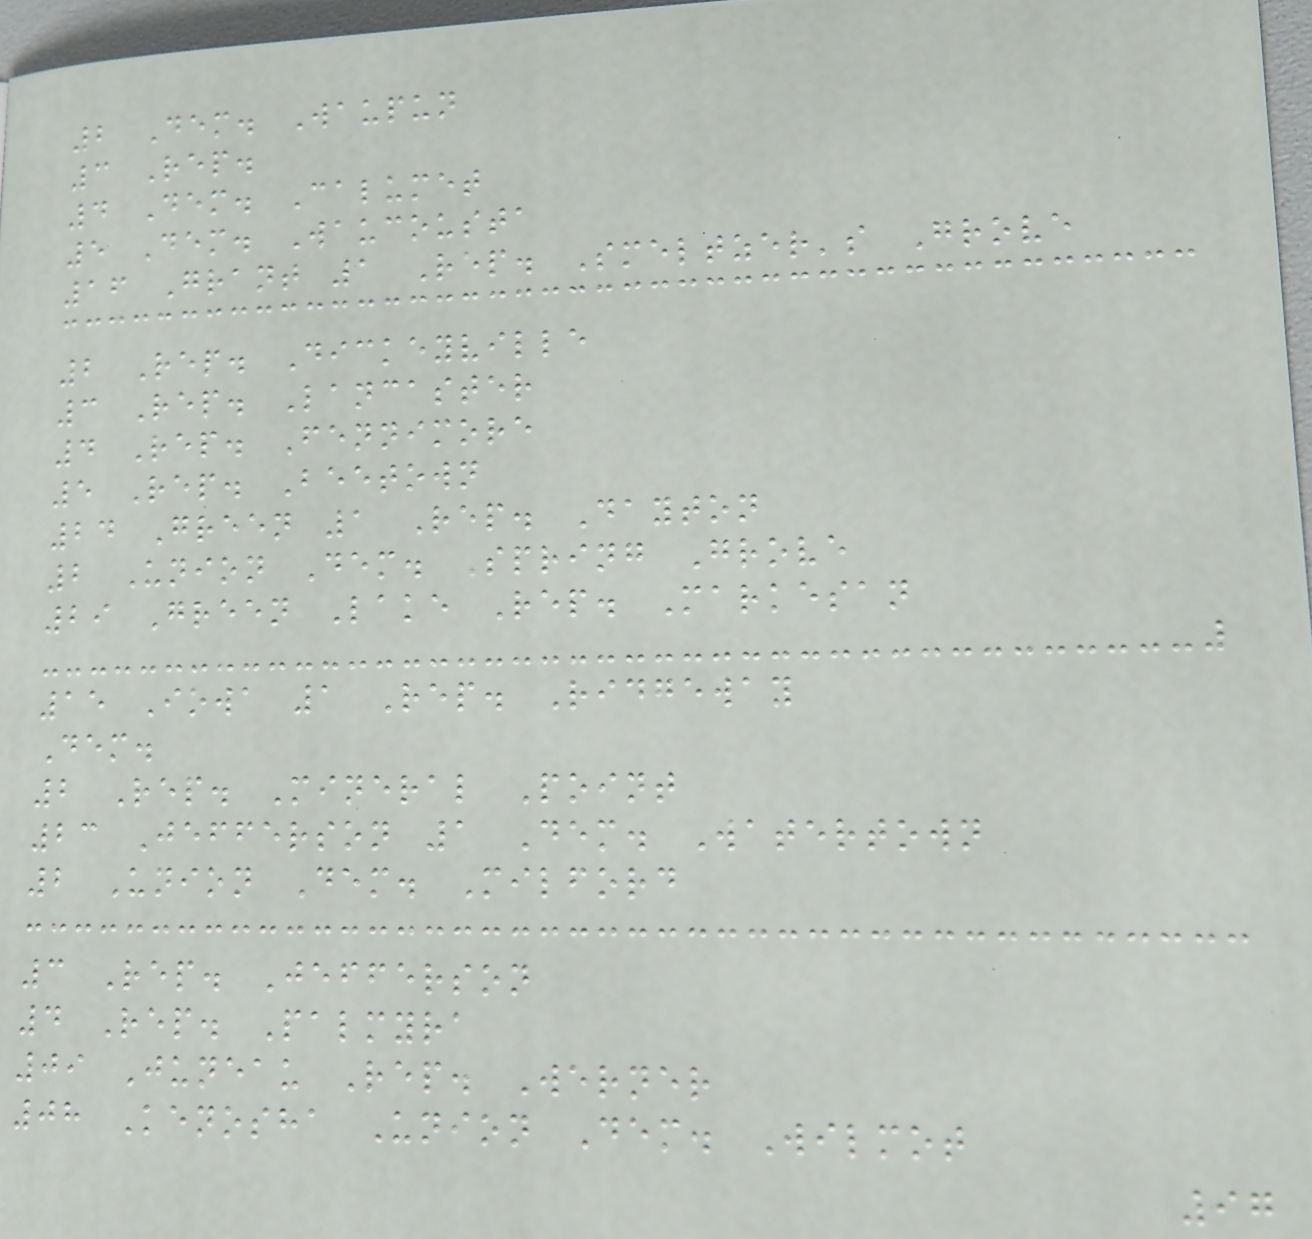2 Dem. Waupun
3 Rep.
4 Dem. Calumet
5 Dem. Waucousta
16 Grant 1 Rep. Smeltzer's Grove
2 Rep. Dickeyville
3 Rep. Lancaster
4 Rep. Fennimore
5 Rep. Beetown
24 Green 1 Rep. Dayton
2 Union Dem. Spring Grove
29 Green Lake Rep. Markesan
15 Iowa 1 Rep. Ridgeway
Dem.
2 Rep. Mineral Point
23 Jefferson 1 Dem. Watertown
2 Union Dem. Milford
3 Rep. Jefferson
4 Rep. Palmyra
09 Juneau Rep. Werner
08 Kenosha Union Dem. Wilmot
97
